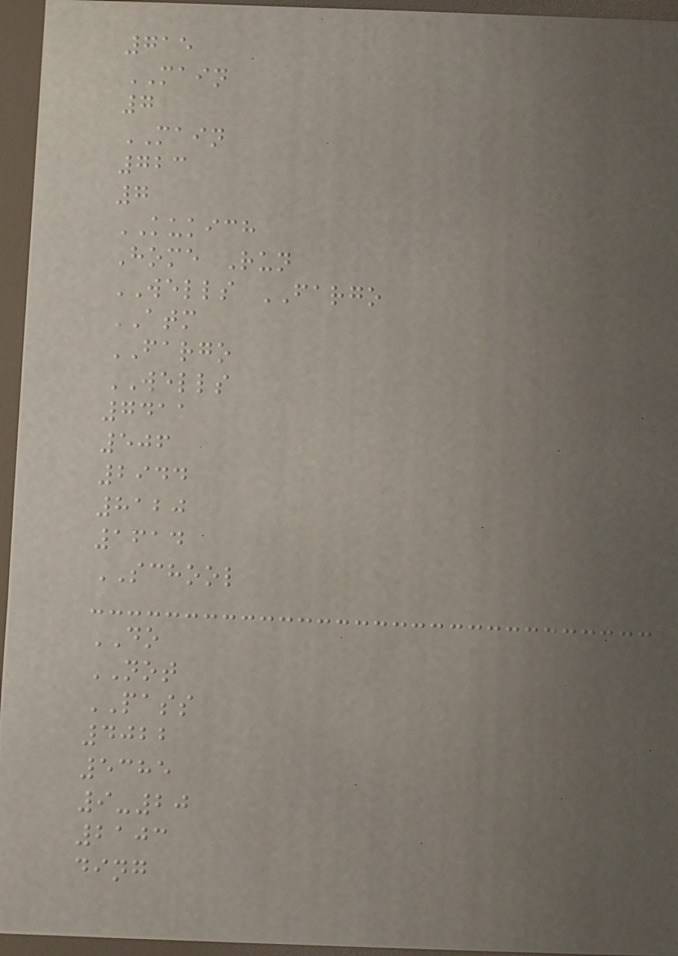715
MAIN
7
MAIN
723
7
KUKICH
Home Run
WELLS FARGO
ATM
FARGO
WELLS
7411
506
2944
8120
1614
SCHOOL
DO
NOT
PASS
4022
5385
9-20
2103
ding
